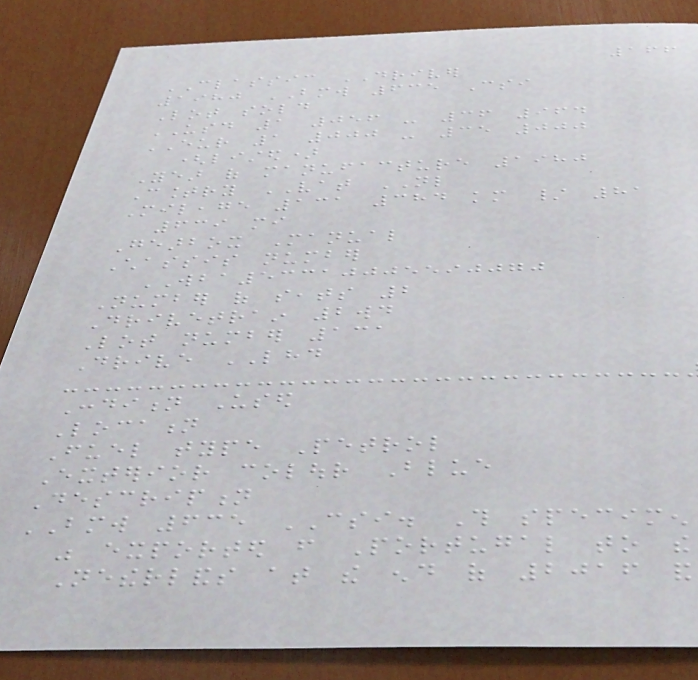166
CLASSIC DRIVER
1980 BMW 635 Csi
Lot sold
USD 1 056 - 36 964
EUR 1 000 - 35 000
(listed)
Year of manufacture 1980
Country VAT NL
Mileage 131 384 km / 81
639 mi
Gearbox Manual
Chassis number
WBA53310005590070
Number of seats 2
Drivetrain 2wd
Lot number 131
Drive LHD
Condition Used
Location
Fuel type Petrol
Exterior colour Blue
Description
BMW 635 CSI. This specimen
was exported from Portugal to the
Netherlands at the end of 2016 and
